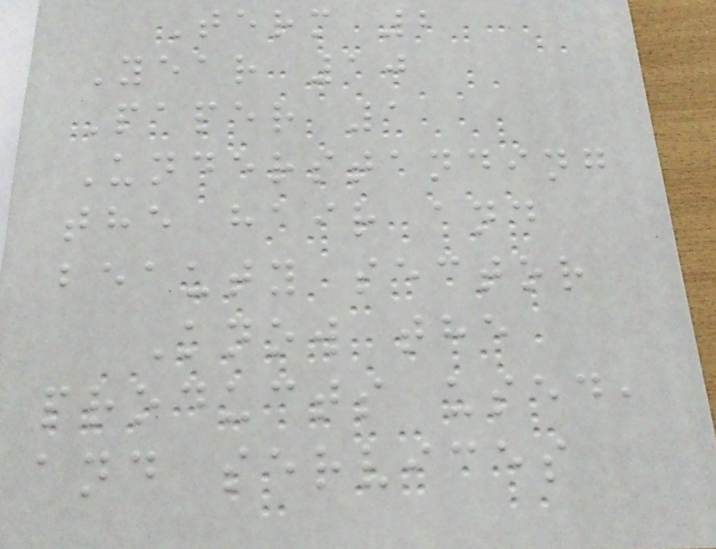Term 2
Year 10
Paper 1
Understanding
the hair and
beauty sector
Know the
products used,
and services
